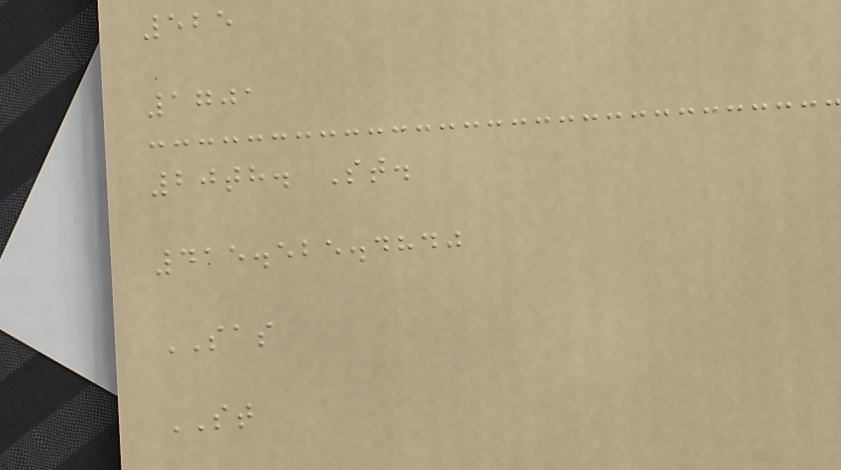525
1701
20th. St.
415.525.4840
SAS
ST
